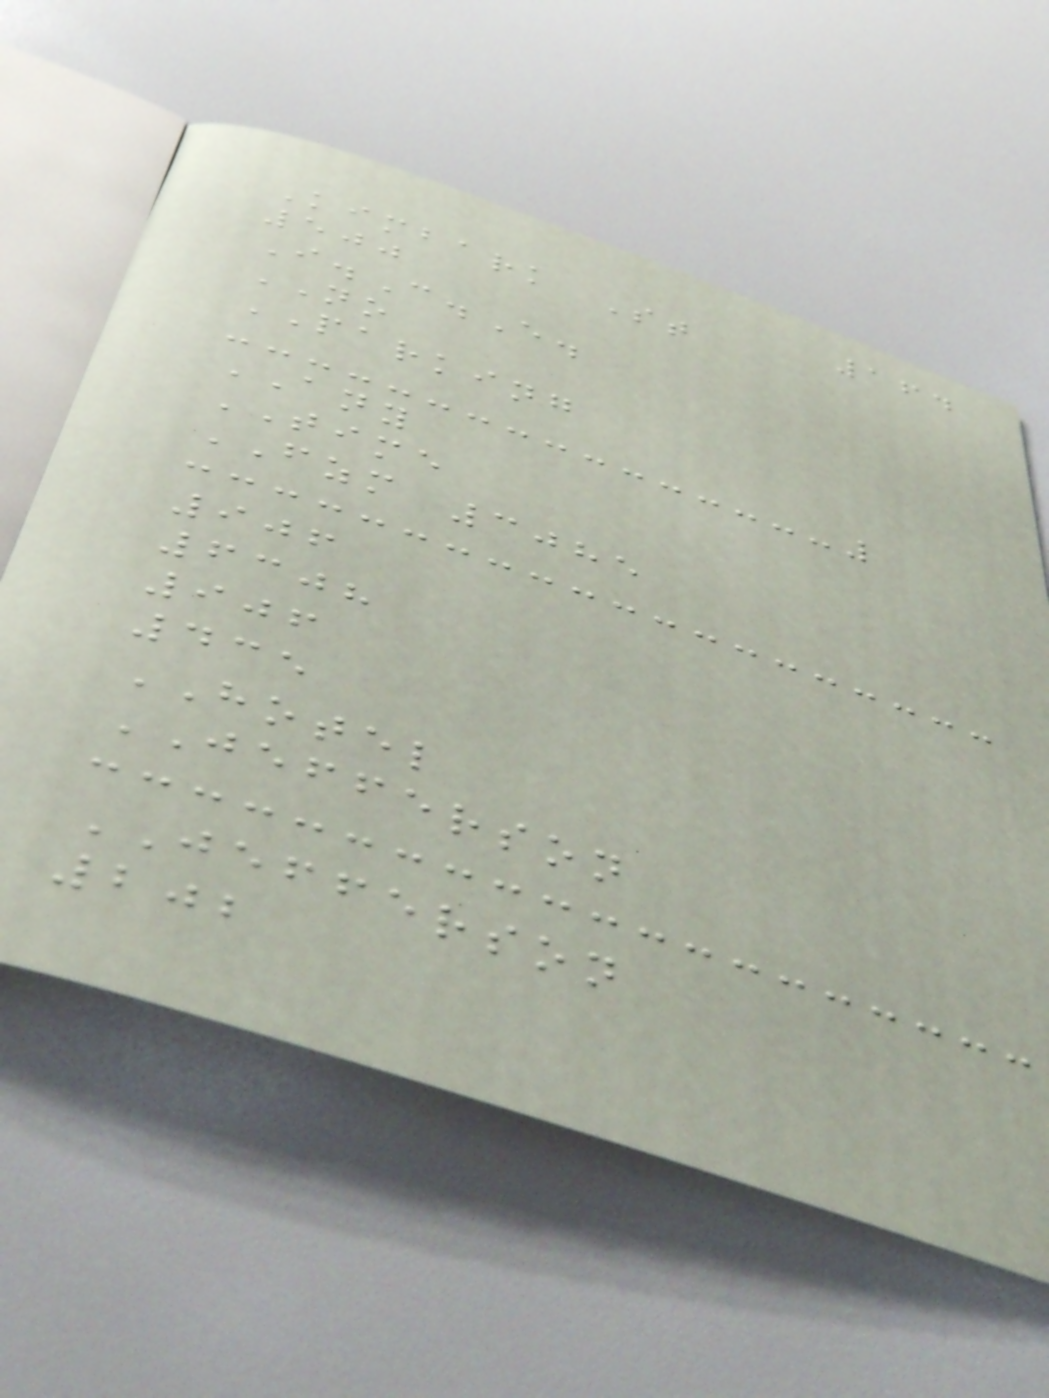164
Kimbark St
500
I.C.E.
NO
PARKING
ANY
TIME
FZM 3085
906
6308
906
435
HOTEL
JEFFERSON
JEFFERSON
202
